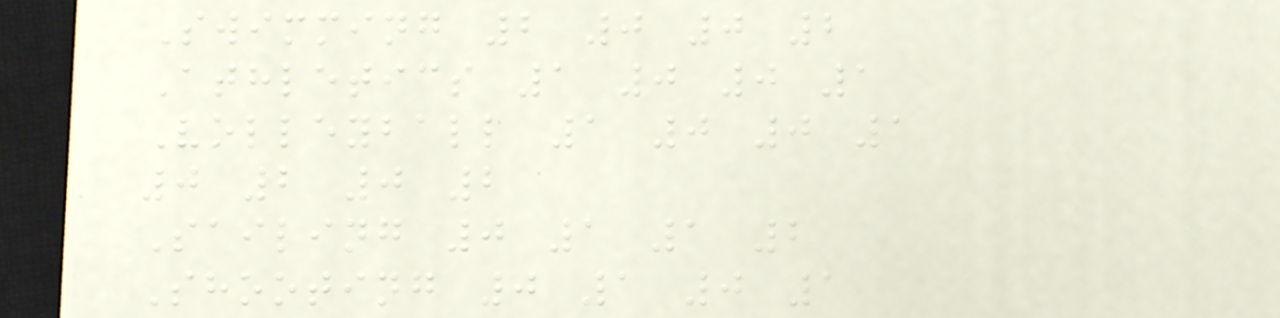Swimming 2 0 0 2
Athletics 1 0 0 1
Volleyball 1 0 0 1
0 2 0 2
Sailing 0 1 1 2
Shooting 0 1 0 1
